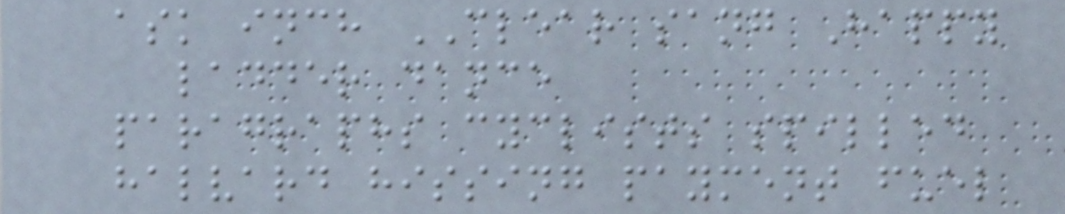ask inch CLEAR sang Happy
ladder dance
paragraphs cyclists spilled
halvard hissing payment fuel
